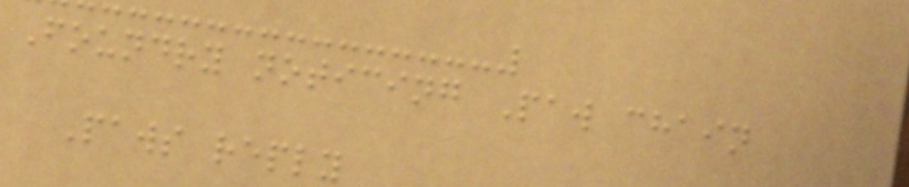Foundry noticing Paw chain
Paws reply
